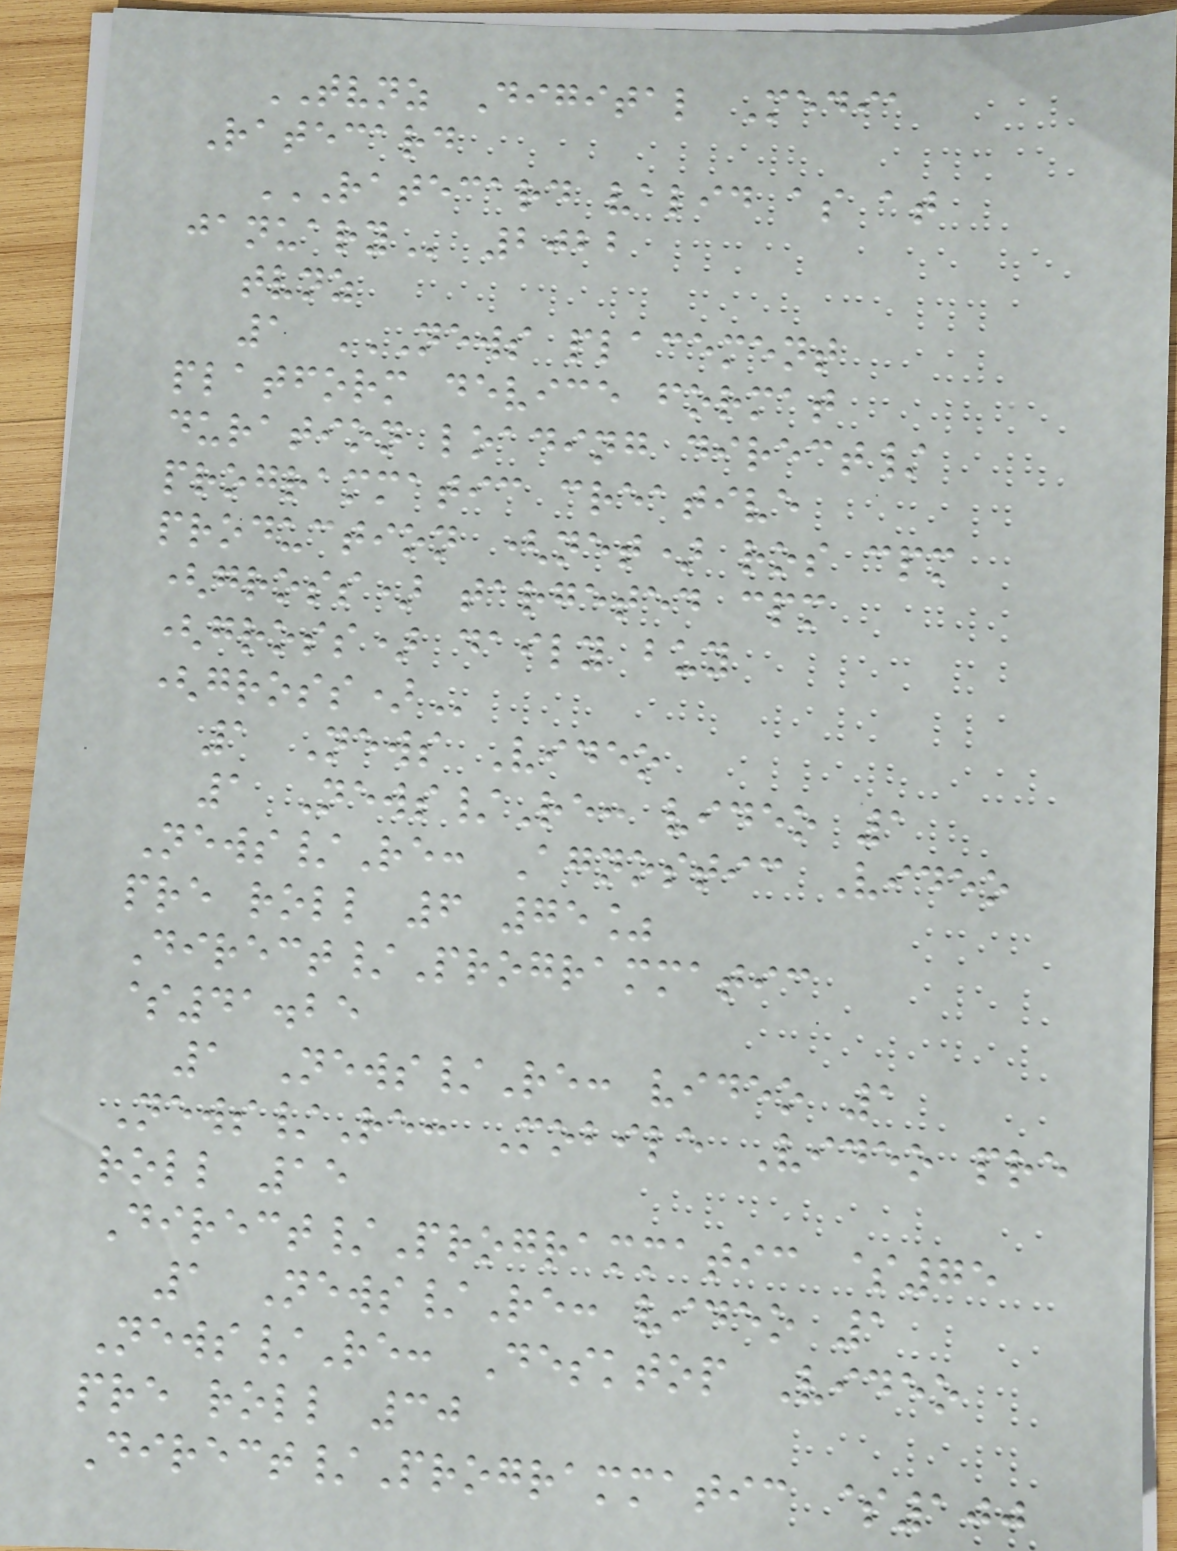TVNZ Digital Media
Ratecard
RATECARD VALID AS AT
JANUARY 2022
tvnz
1 NEWS PLACEMENT
PLATFORM DEVICE FORMAT
DURATION LOADING DIRECT/
PROGRAMMATIC CREATIVE
PRODUCTION (NET) ROS CPM
(GROSS) TARGETED CPM
(GROSS) DAILY BUY
(GROSS)
1 News Video
1 News/Re: video 1
News/Re: Agnostic Video
pre roll 6 75%
Direct/Programmatic
$41.25
1 News/Re: video 1
News/Re: Mobile Video pre
roll 15
Direct/Programmatic $75
1 News/Re: video 1
News/Re: Desktop Video
pre roll 30
Direct/Programmatic $100
